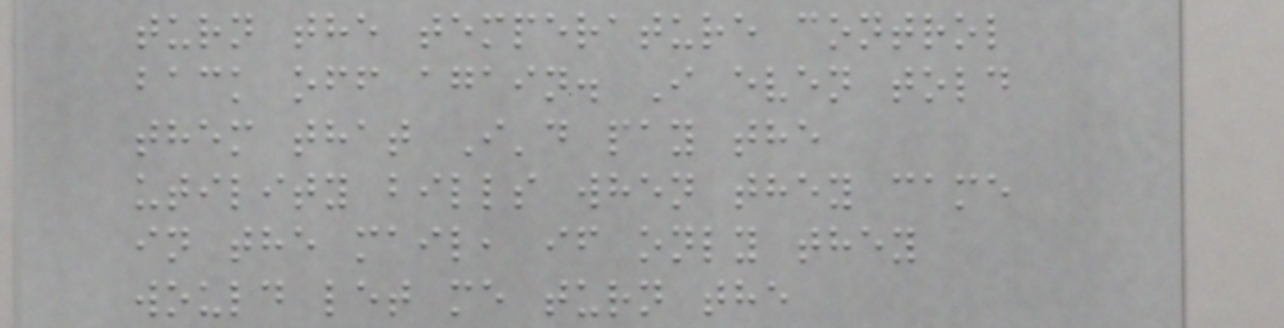turn the temperature control
back off again. I even told
them that I'd pay the
utility bills when they came
in the mail, if only they
would let me turn the
